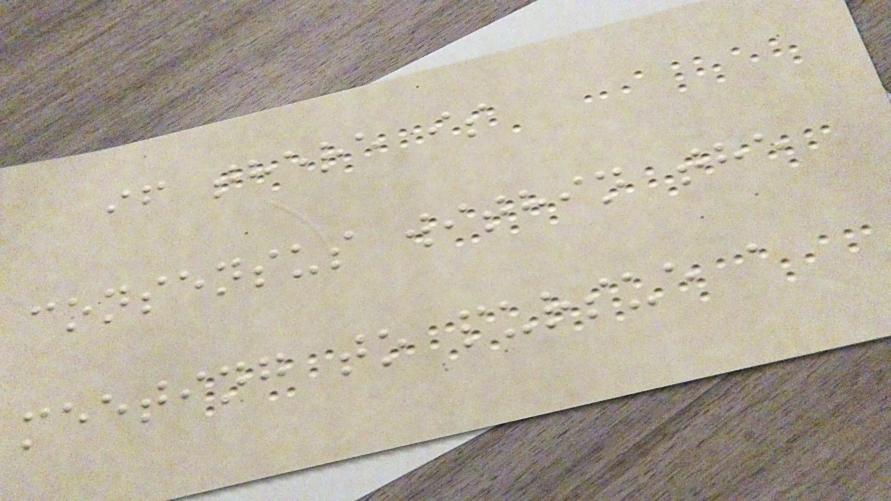if there is
consensus within the
meeting to pursue a
